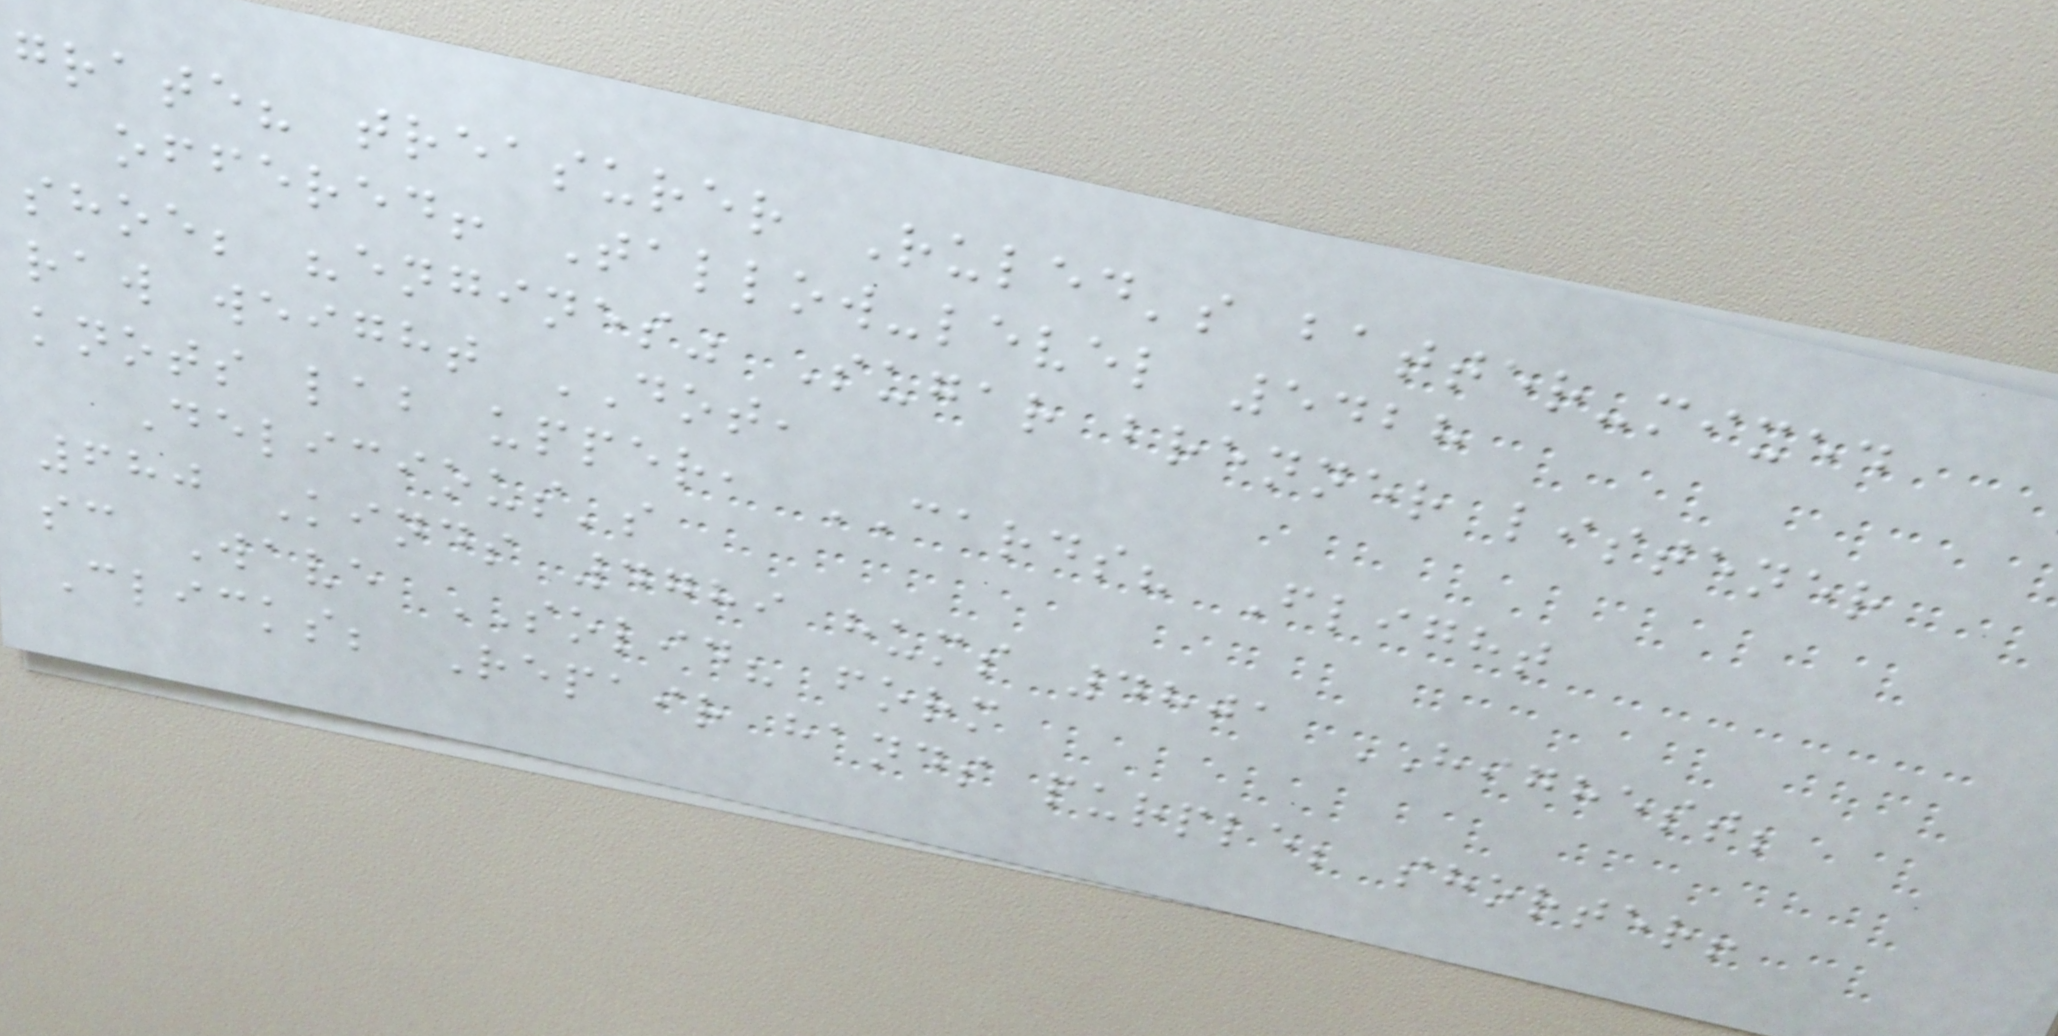grate? treasurer Ruled's batter-mixed
offered! Tallow-level 5428
shoe; "engines" Sugar brenner listener
raw weight DOT,
knots lab upper, CARDS? Flight
Delicious's
680 Kinds 4789 hums 4801 HIGHEST;
sc Wave SOLID? form
Clicks; Repair hands purple; shorter!
